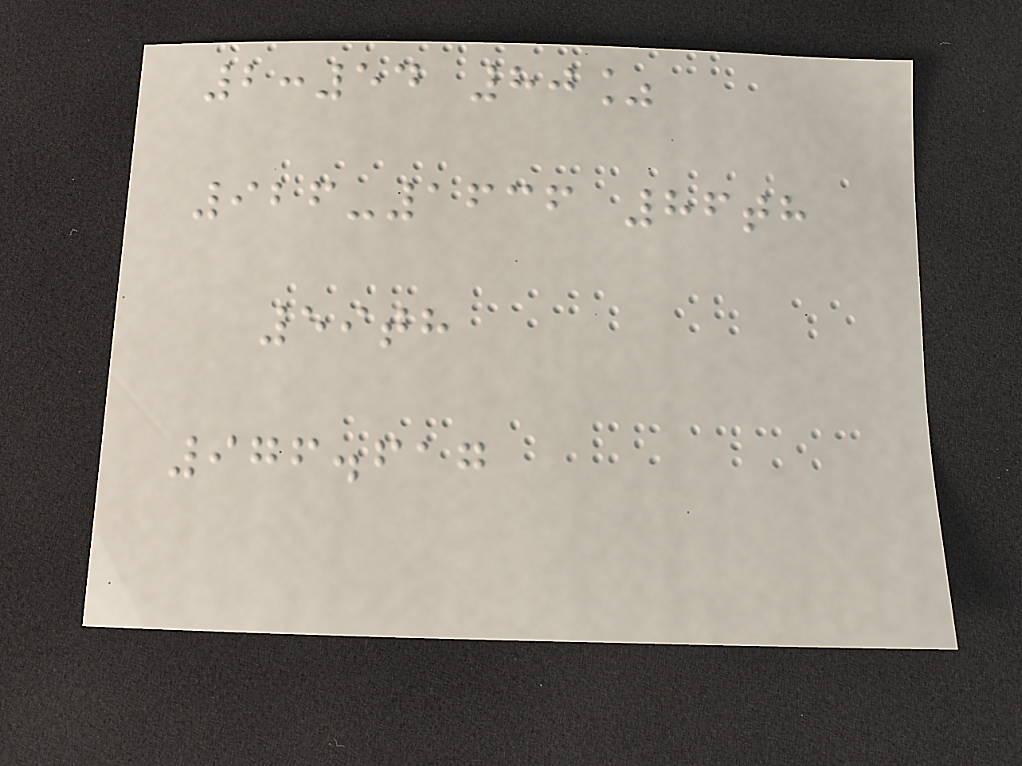2:54 80%
926-1636 86th
59th
976.617
